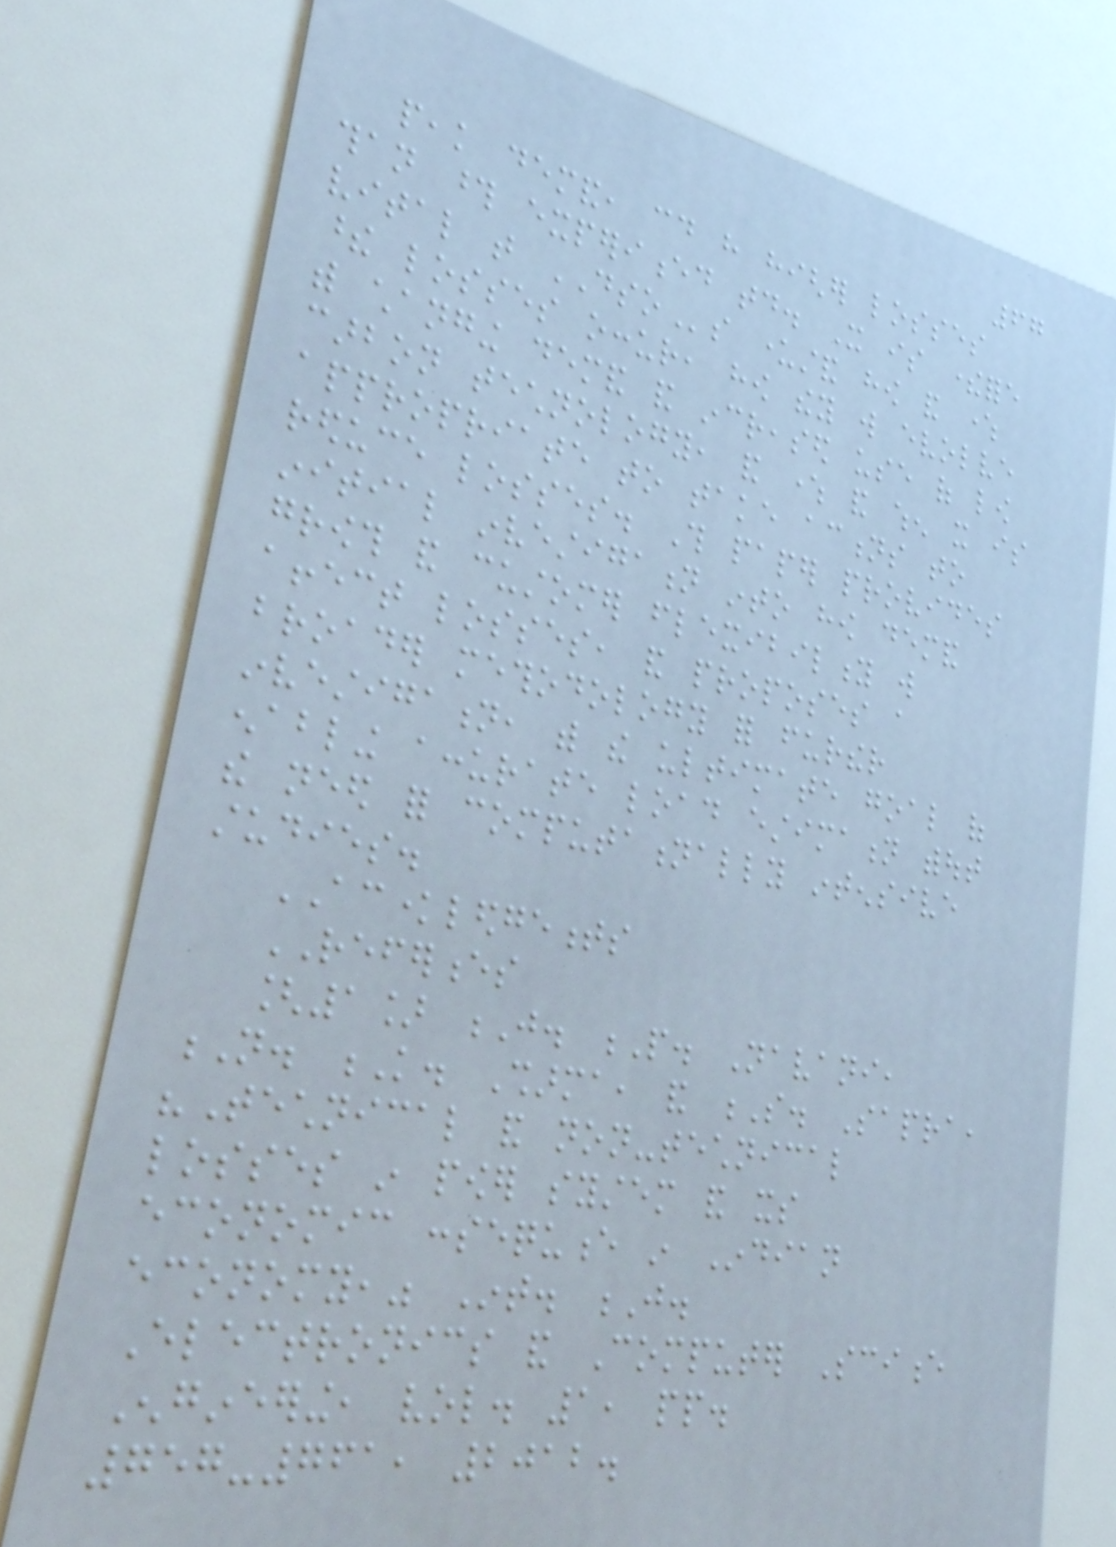67
peak demand, could have higher losses
than those experienced today. It is therefore
vital that DSOs understand how and where
these losses occur, how they will evolve
with changing demand and increased use of low
carbon technology, and where and when it is
appropriate to take actions to
reduce losses. This paper provides
initial investigation into how demand
growth and customer flexibility will
affect losses, and proposes a
broader methodology for further
investigation, with the ultimate goal of
enabling accurate load estimation without
the need for computationally intensive
studies.
ACKNOWLEDGEMENTS
REFERENCES
[1] J. P. Navani,
N. K. Sharma, and S. Sapra,
"Technical and non-technical
losses in power system and its
economic consequence in Indian
economy," Int. J.
Electronics and Computer Science
Engineering, vol. 1, pp.
757-761, 2012.
